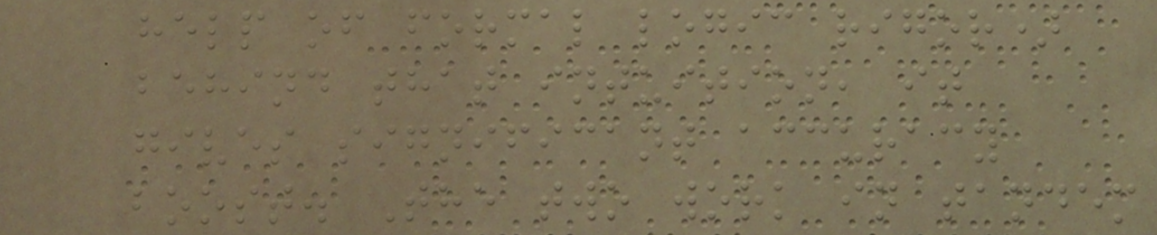help of formal logic rigor)
behind that intuition, it
gives significant accuracy
boost. The two work in tandem
